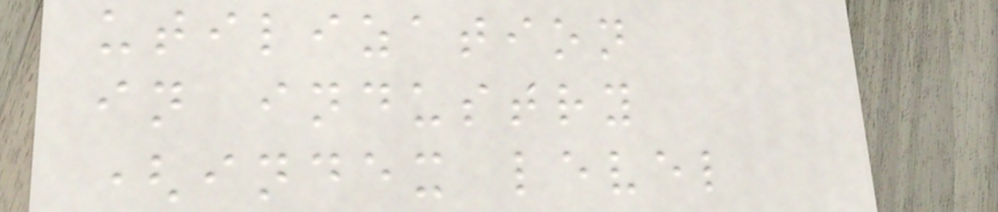utilization
in industry
(index level
